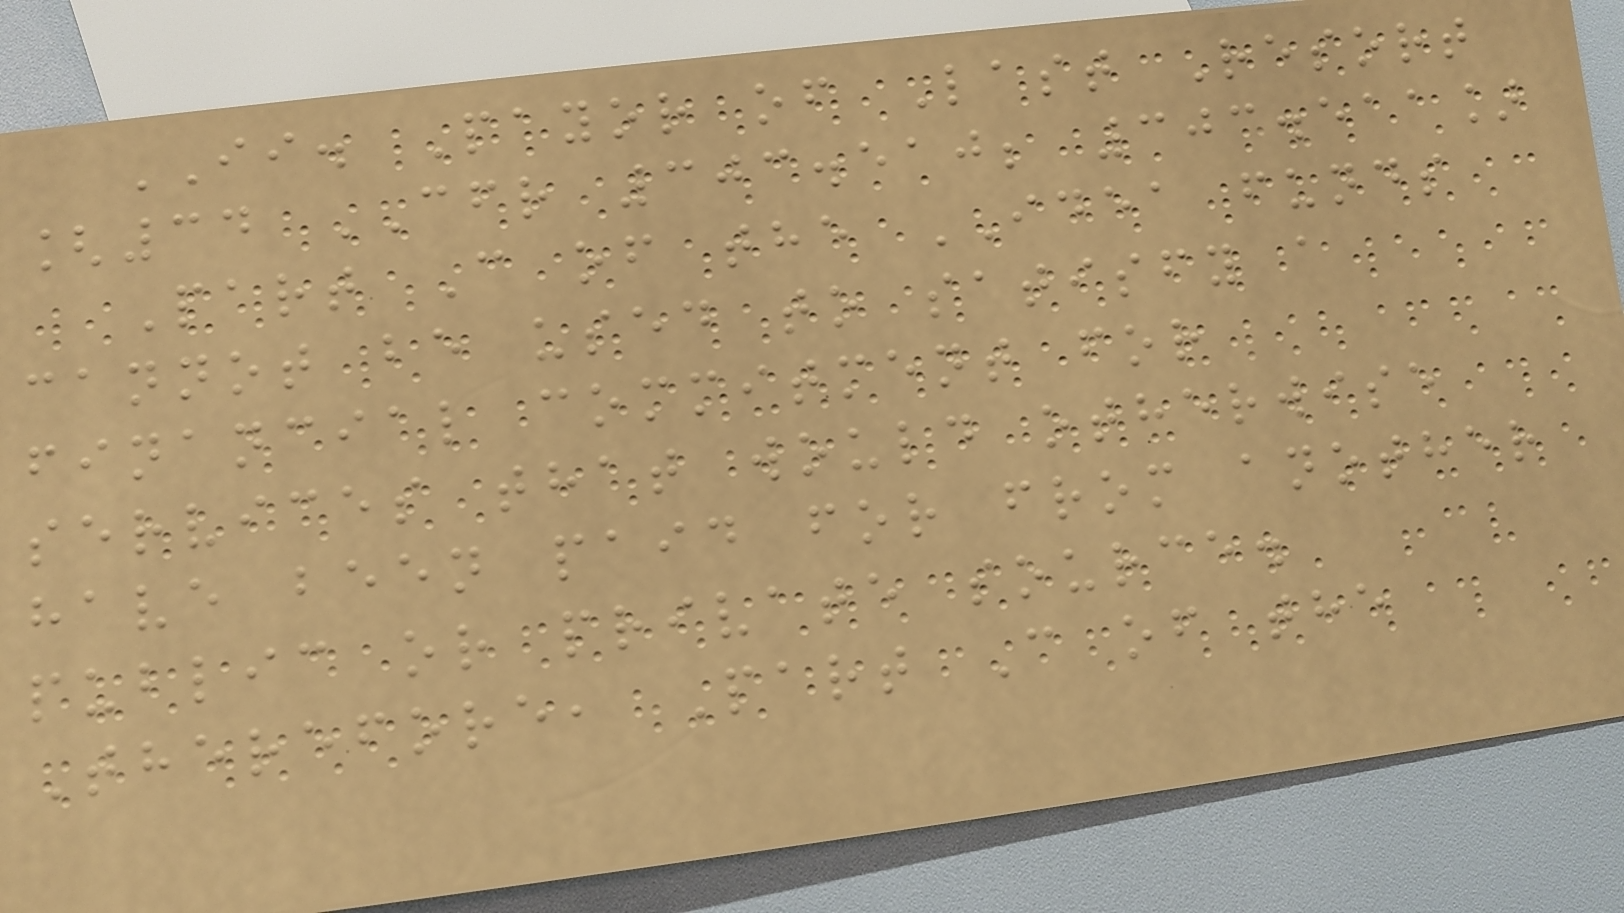II. Payor of Last Resort
[34 CFR 303.510; 303.511]
Part C of the IDEA funds
cannot be used to satisfy a
financial commitment for
services that would otherwise
have been paid for from another
public or private source.
Therefore, Part C of the
